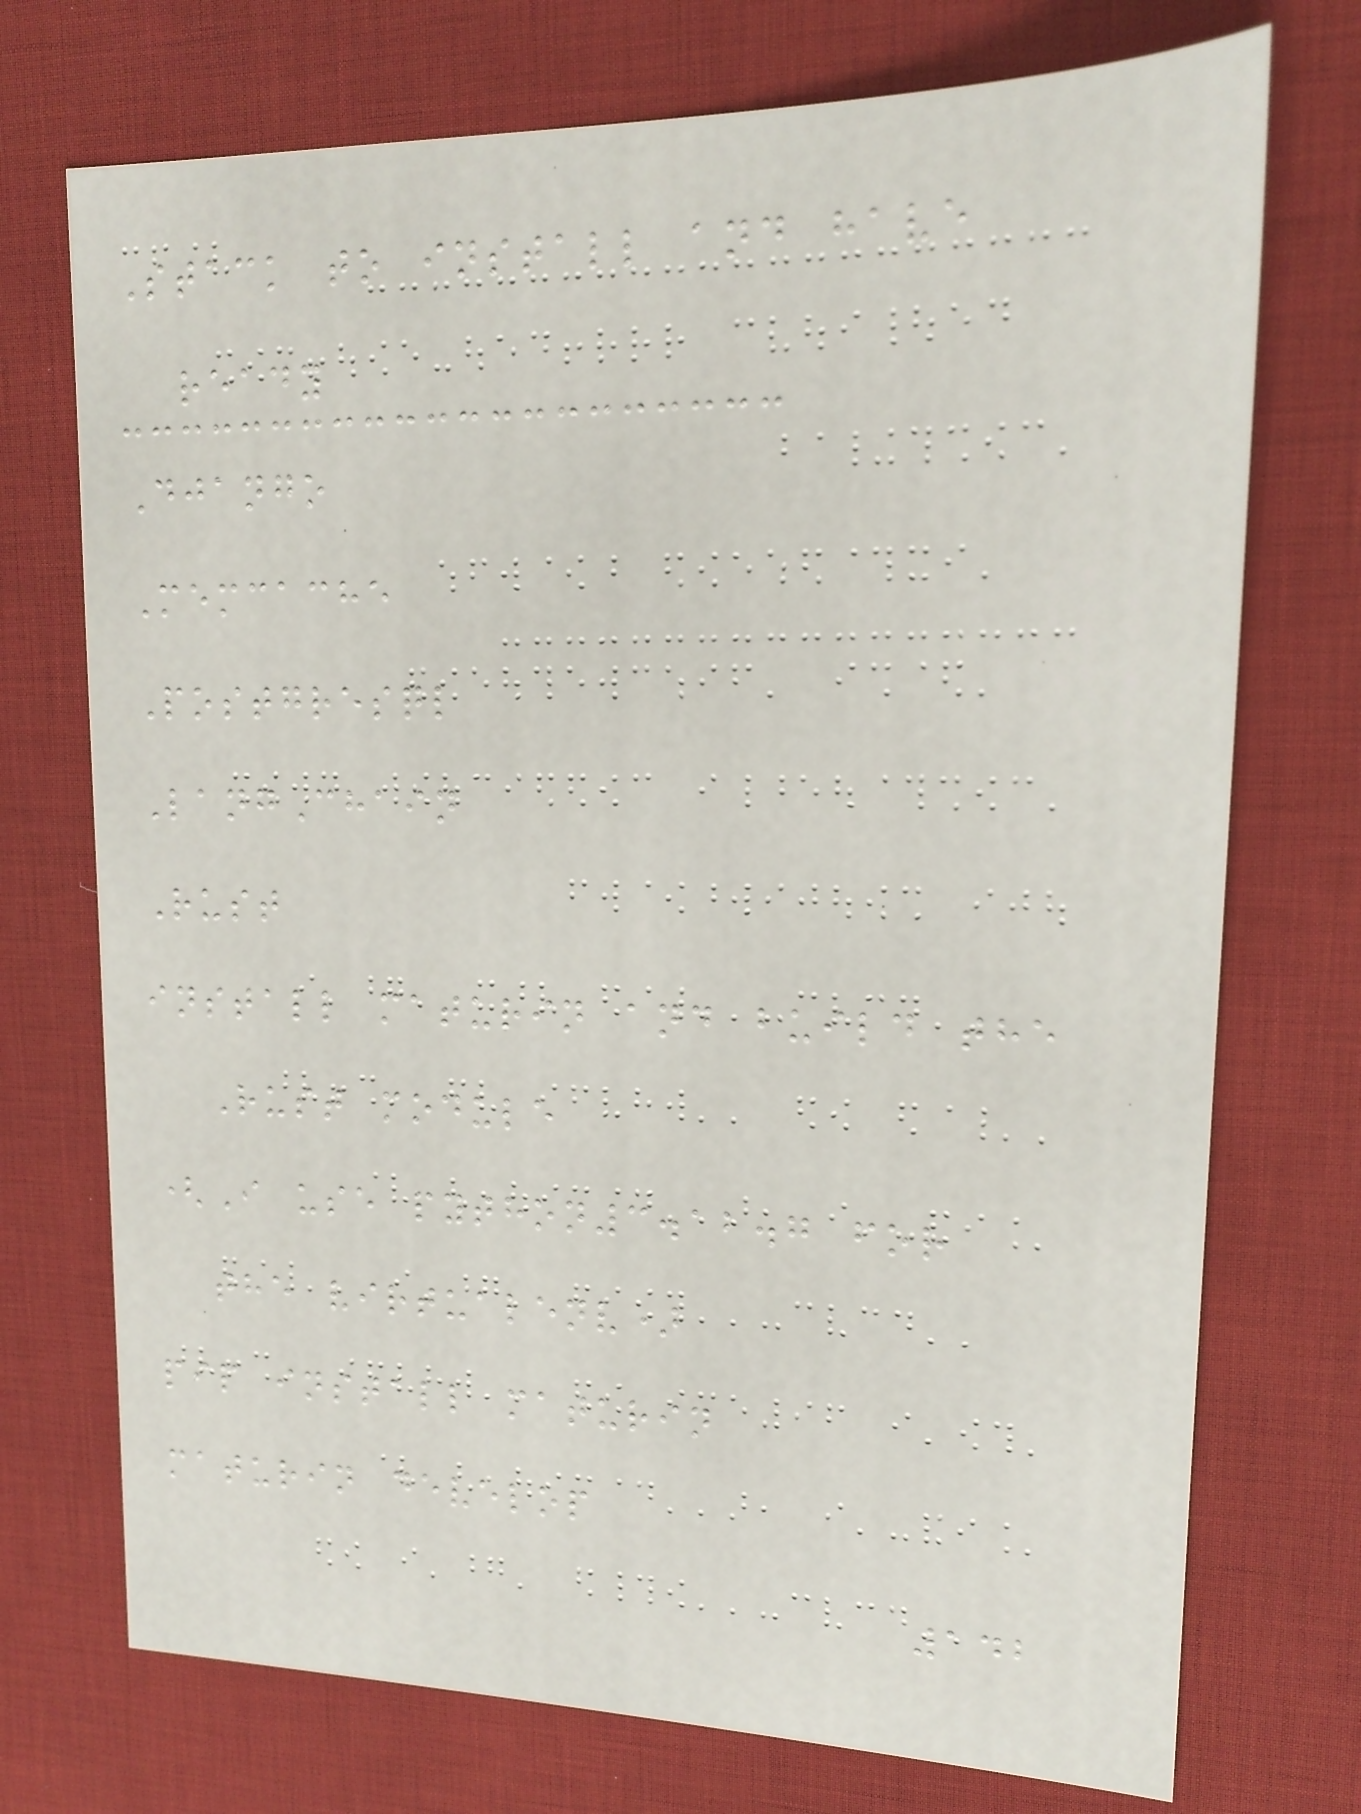Stack to install and have
ready
Django
Memcache
Postgresql
LangChain
Rust
install maturin and build the
Rust module
(I use python3.12.7 for
the virtualenv)
pip install maturin
maturin develop
142
